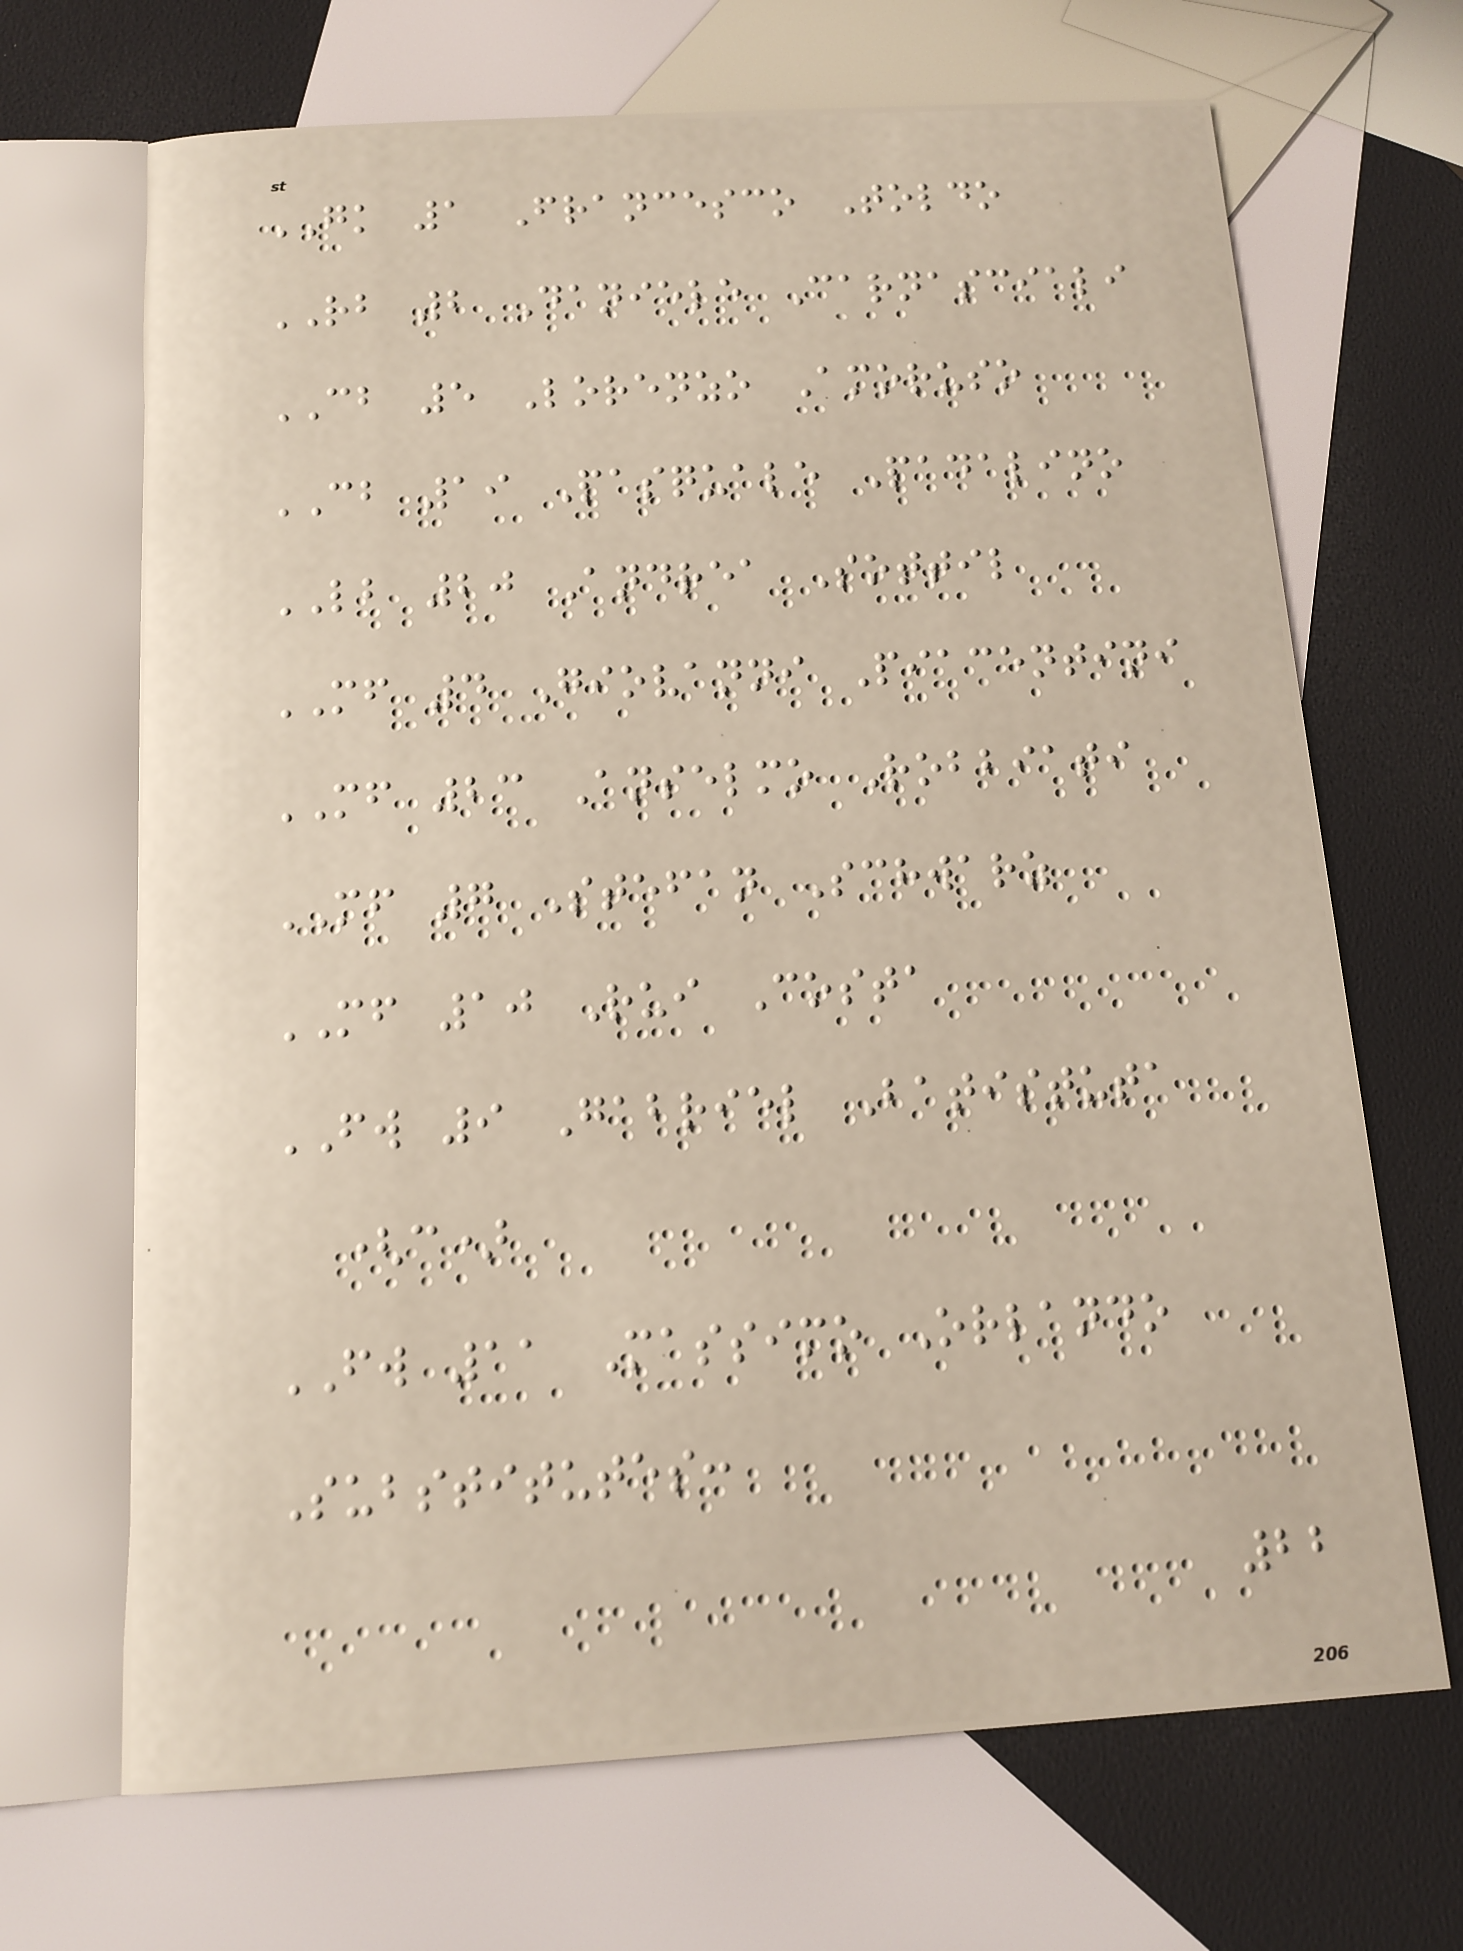GK 1 Francesco Toldo
RB 2 Daniele Carnasciali
CB 5 Lorenzo Amoruso
CB 19 Pasquale Padalino
LB 20 Andrea Sottil
MF 4 Giovanni Piacentini
MF 23 Anselmo Robbiati
MF 7 Stefan Schwarz
MF 10 Rui Costa
FW 9 Gabriel Batistuta
(c)
FW 11 Massimo Orlando
Substitutes:
22
